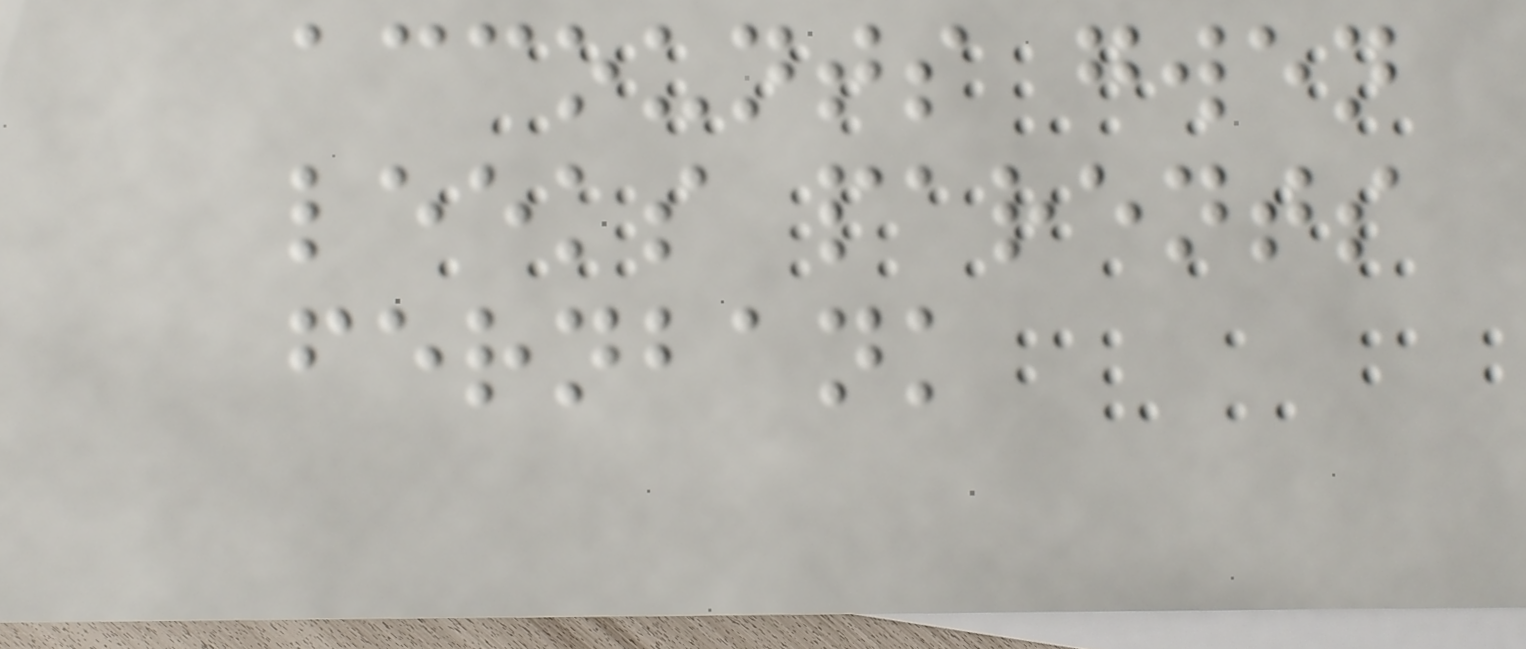accounts gwen
leeks parents
fernbank
